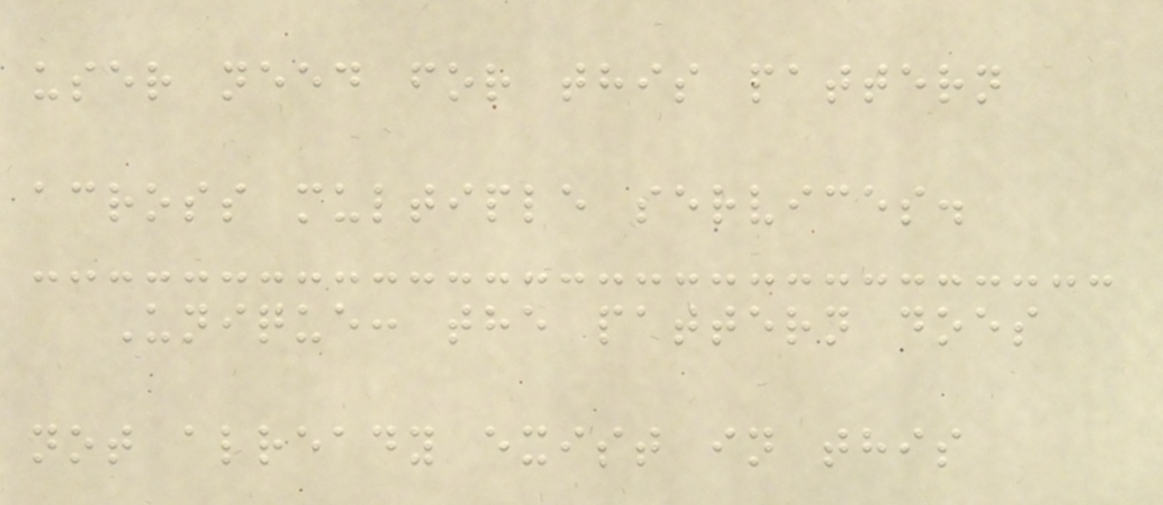user need for this pattern
across multiple services.
Unique: the pattern does
not already exist in this
